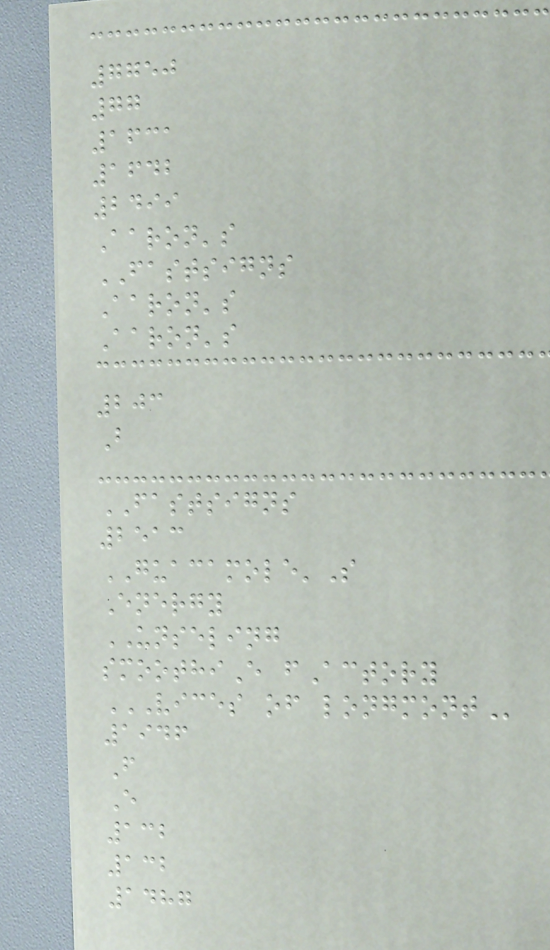7750
77
1631
1642
2499
Aaron's
FASTSIGNS
Aaron's
Aaron's
203
B
FASTSIGNS
2513
GUACAMOLE'S
Energy
UNSELING
smoothiE fActory
VICES OF LONGMONT
1946
F
E
132
132
1487
